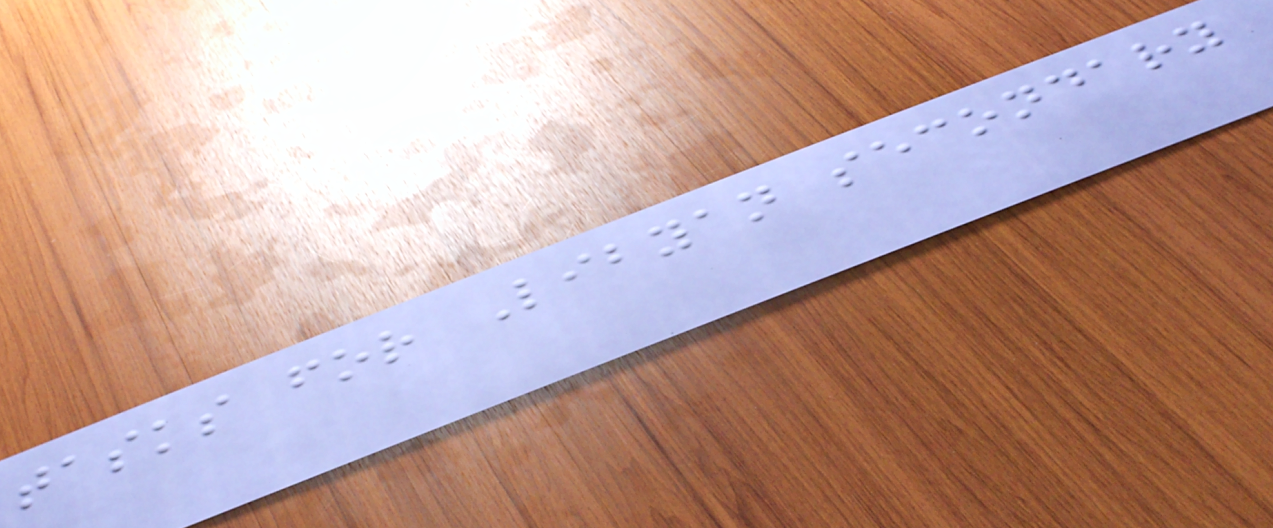tasks for Libyan secondary
